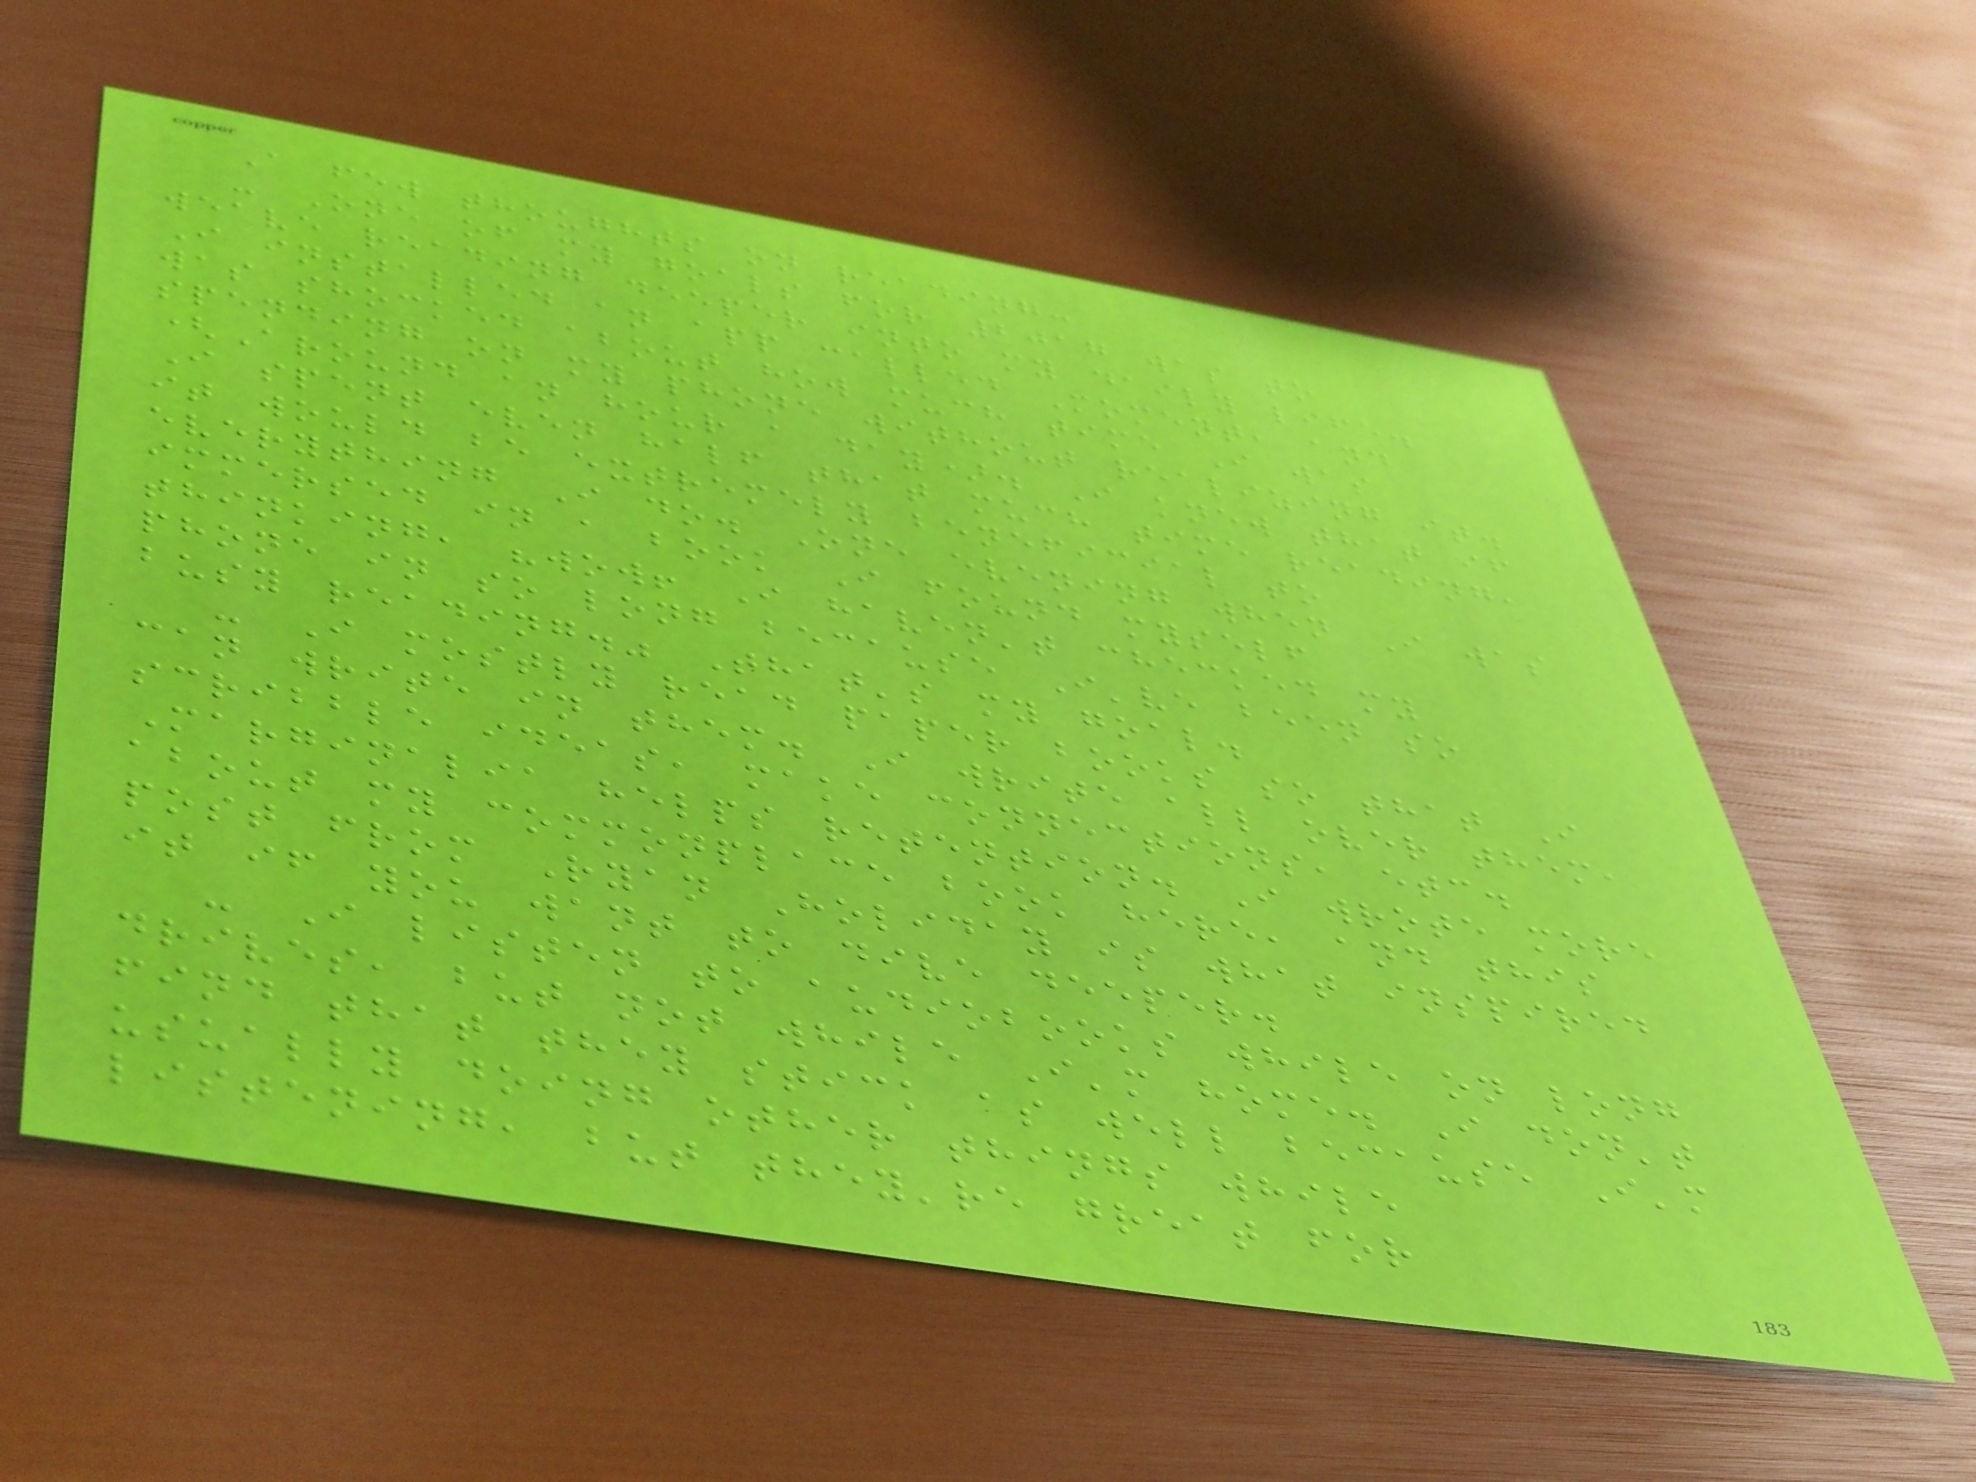A few thoughts on reading:
- One of my goals for 2017 was to
weave reading deeper into my daily life.
I installed an app called Moment, and
was shocked about how much time I was
spending on my phone without realizing it.
(Around an hour a day). I knew that if
I spent even half that much time reading,
it would be extremely beneficial to
everything I do. One evening when I was
immersed in a book I found myself
thinking, "wow! I haven't checked my
phone in so long because I've been so
busy reading." That's my goal.
- I mostly read paper books so that I
can write in them. I write all over them,
scribble ideas, make connections, etc.
Marginalia helps retention. I wrote more
about my commonplace book here, and this
post from Ryan Holiday is what inspired
it if you want to dive deeper.
- I listen to audiobooks while on long
drives, but not while I'm home. I don't
find that they stick as well because I'm
usually doing other things while
listening, but they're great for
